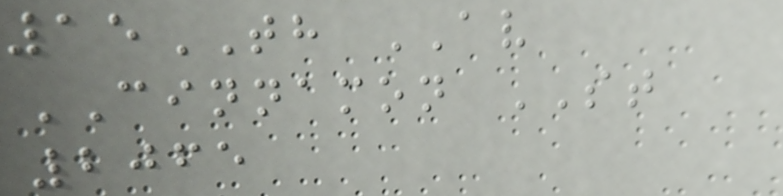15TH AV
CINNAMON ST
2065
